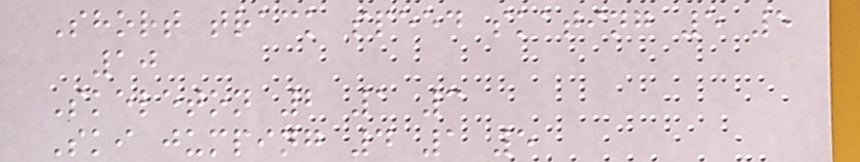Short track speed skating 5 5
10
Skeleton 2 1 3
Ski jumping 4 1 5
